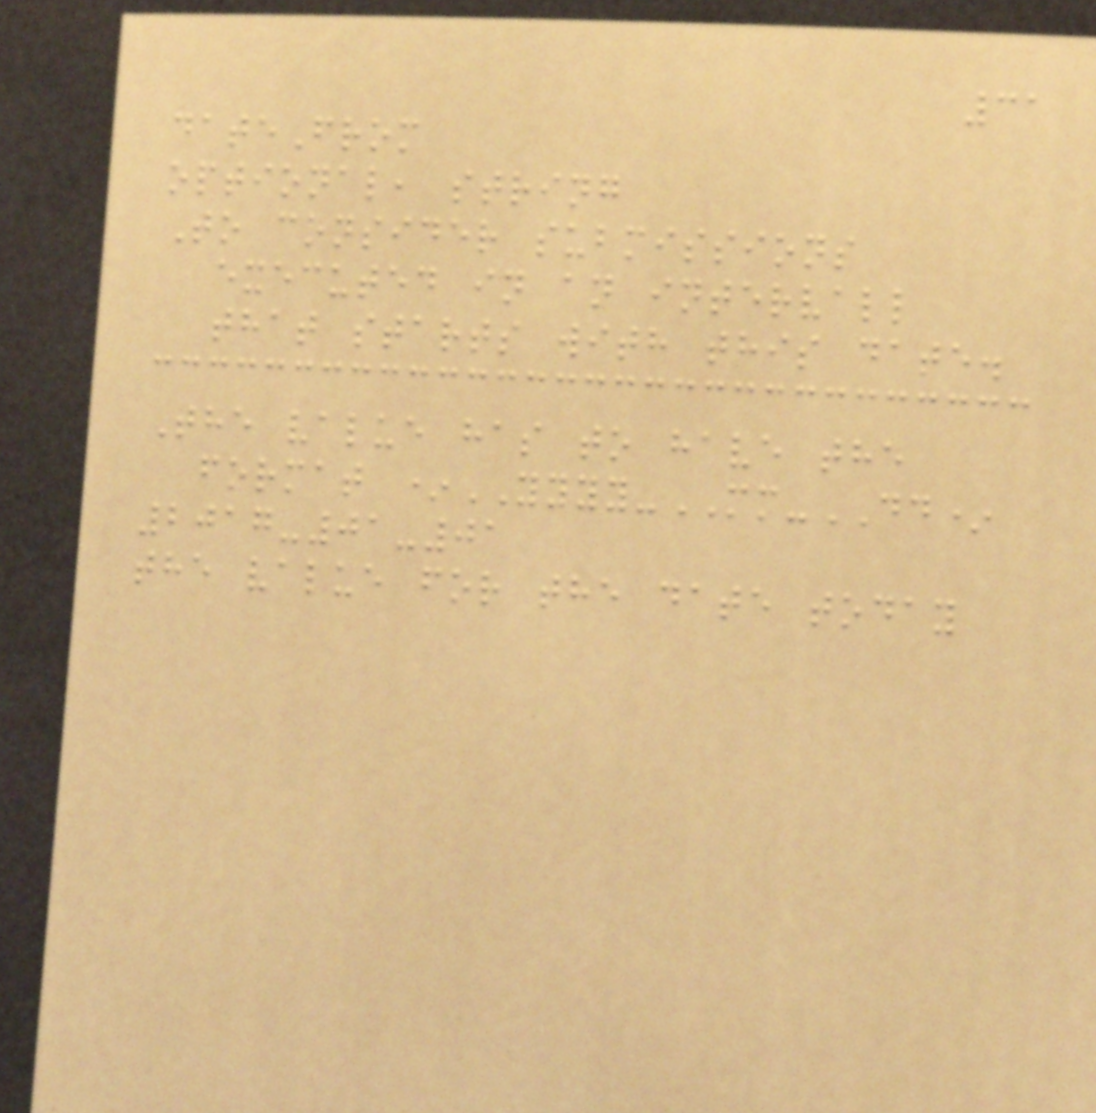31
dateFrom
optional, string
To consider submissions
executed in an intervall
that starts with this date.
The value has to have the
format *YYYY-MM-DD*
2017-01-01
the value for the date today
